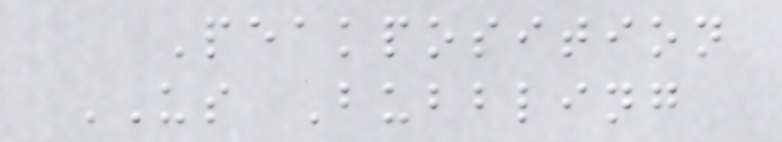Peakposition
US Bubbling
